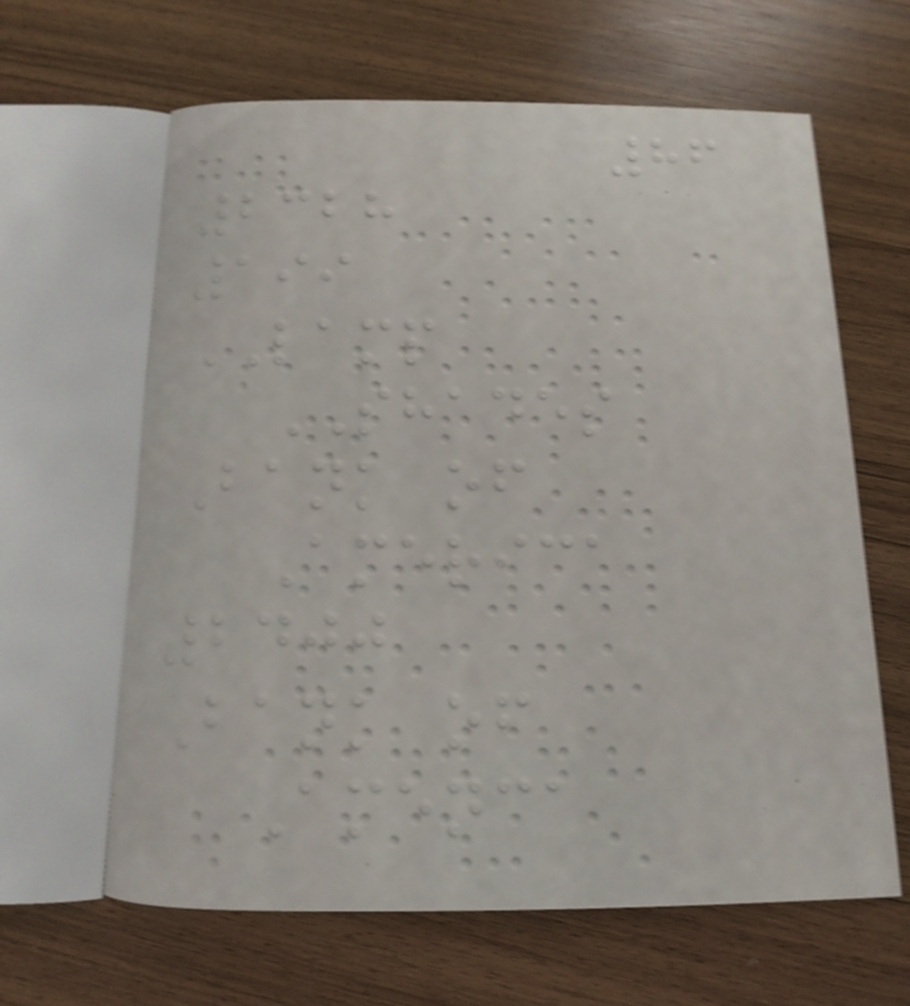86
2328
199
LAMP
SHADES
Bank of
America
2400
Bank of
Amenca
